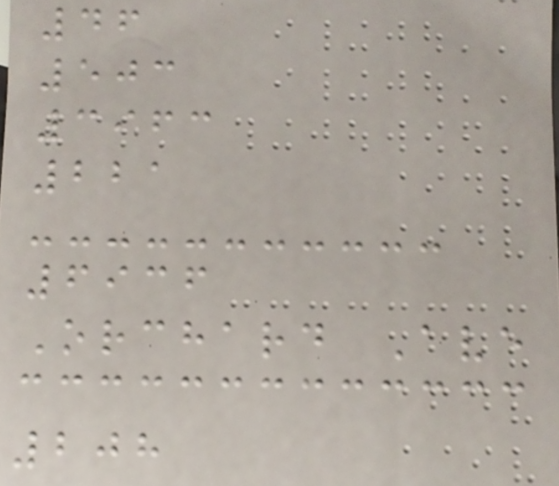46
503
3963
221
6936
Orchard Ave
208
